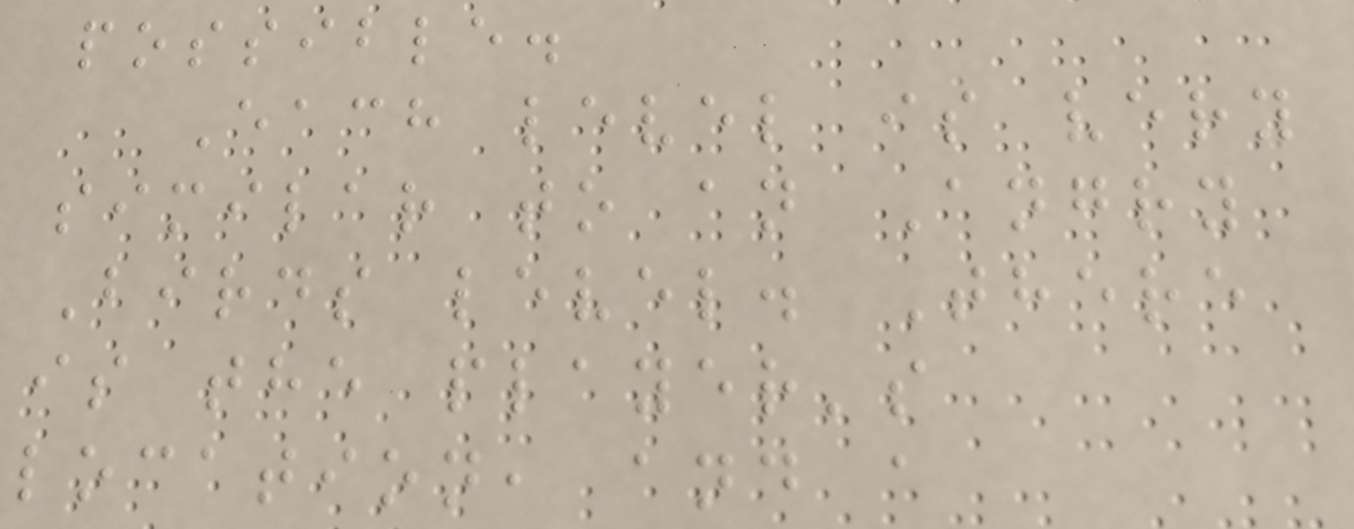possible.
Each level is very
similar to an Angry
Birds level. There
is the player's
location, and a
